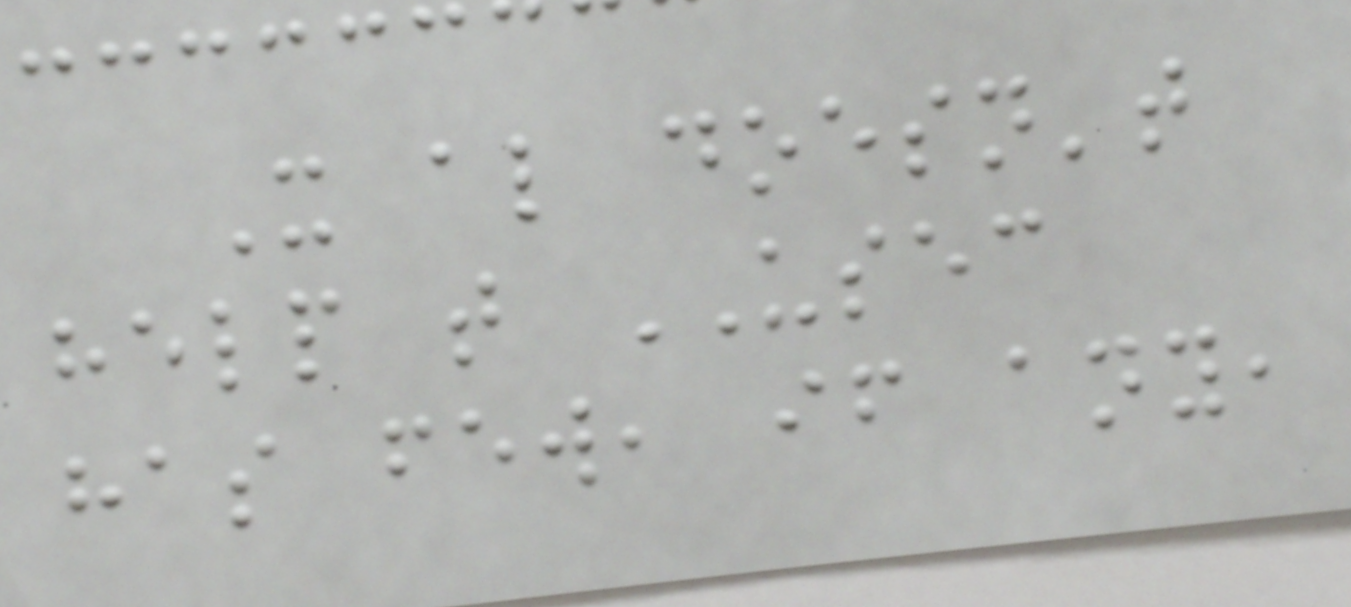It also doesn't
help that USEC
has few, if any,
